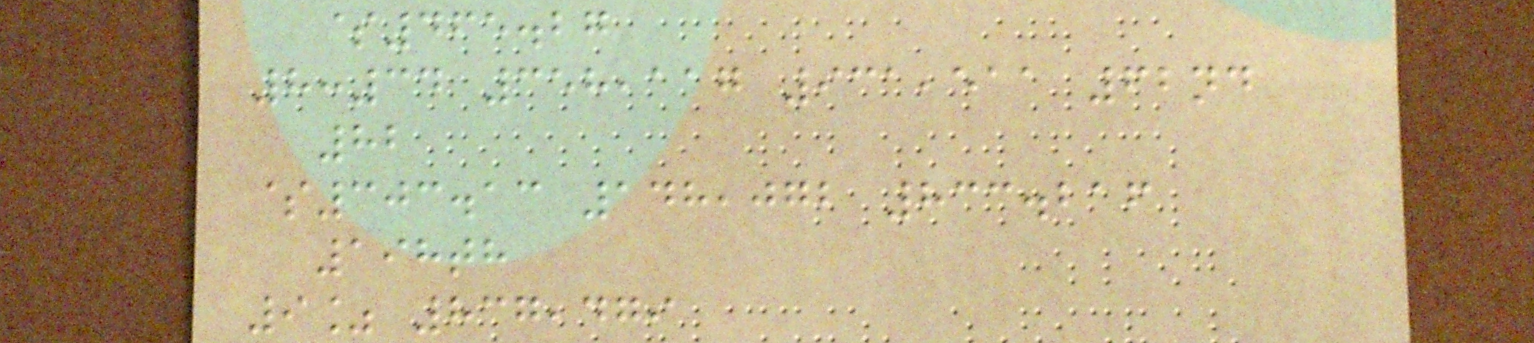$465.27
8:34 358,117 931,511 62nd
82
$303.13 148,072 833.216
198th
9% 837,479
